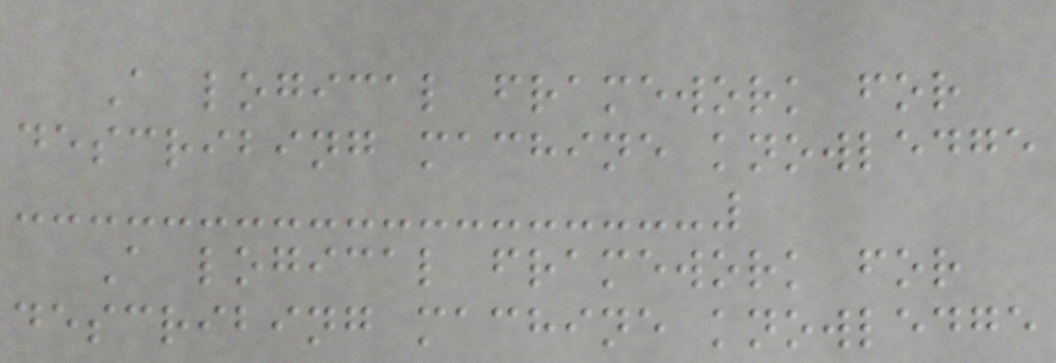A logical framework for
describing machine knowledge
A logical framework for
describing machine knowledge
